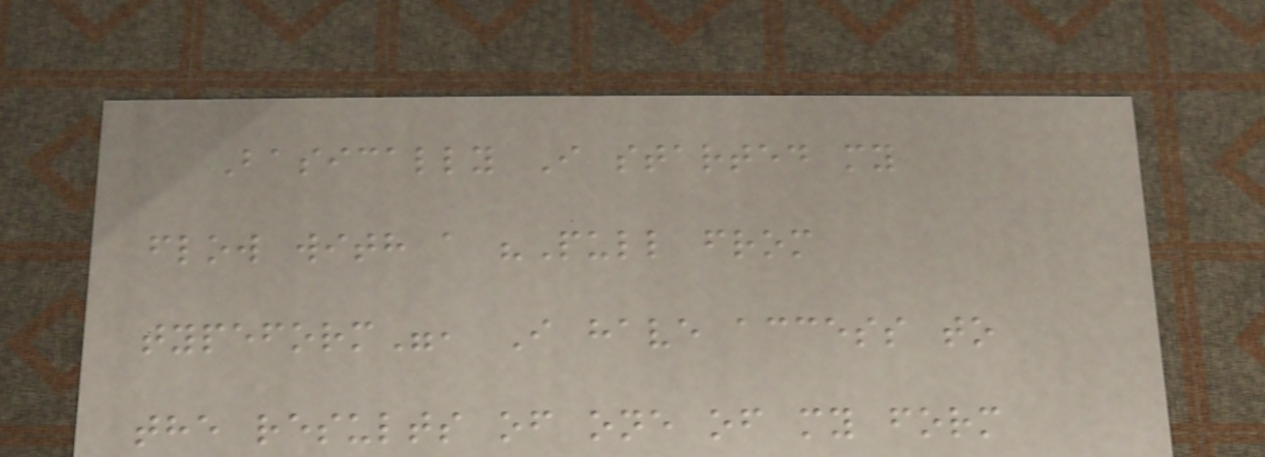Basically I started my
flow with a "Pull from
typeform", I have access to
the results of one of my form
